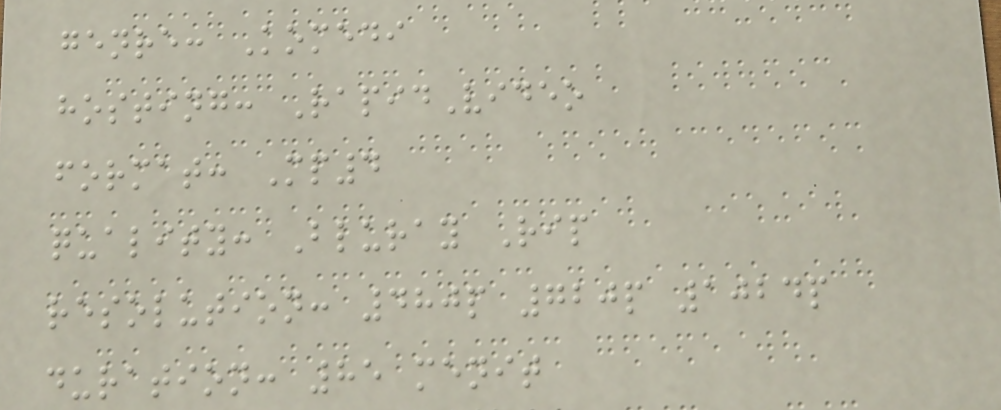genre: Komedi
hosting: RapidVideo
format: Mp4
quality: Bluray Rip
resolution: 480p 720p 1024p
duration: 85 menit
